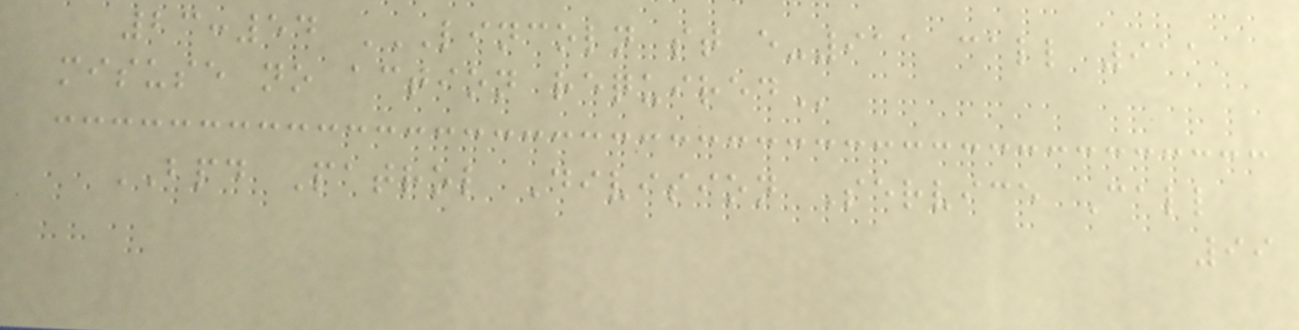23:54 LINCOLN ST E-911 CALL 911
MISUSE NO ACTION REQUIRED
BPD Patrol Division Service Call
99
